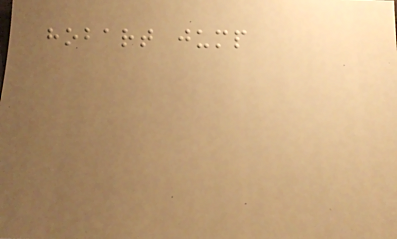hobart jump
